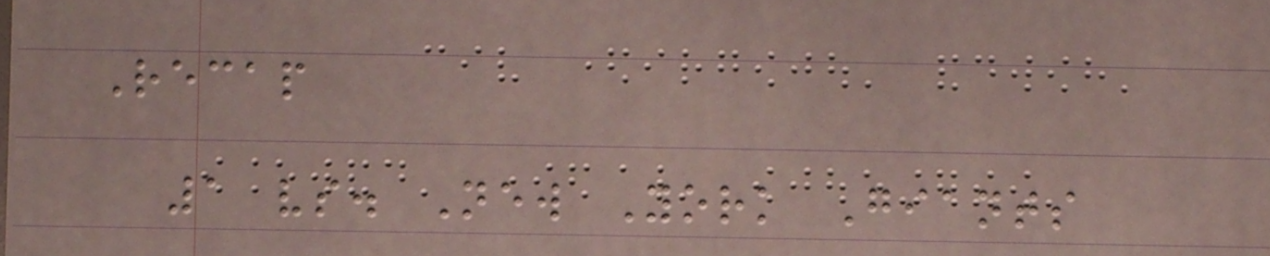Recap
1 vs. New York Giants
